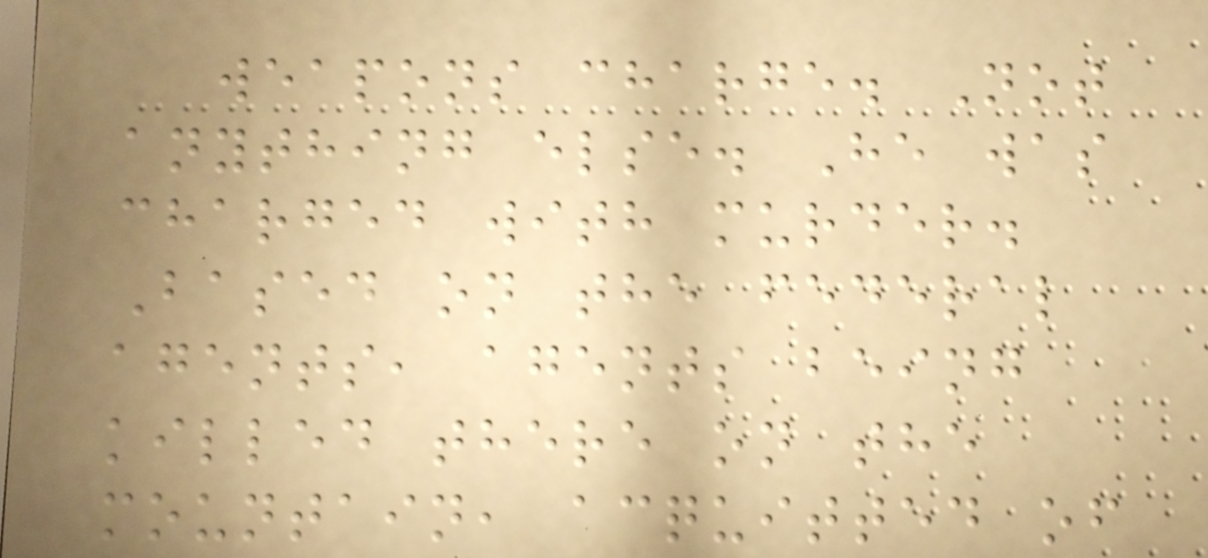weapons charge. Not
anything else. He was
charged with murder.
Based on the federal
agents, agents being
killed there on the
mountain, acquitted of
